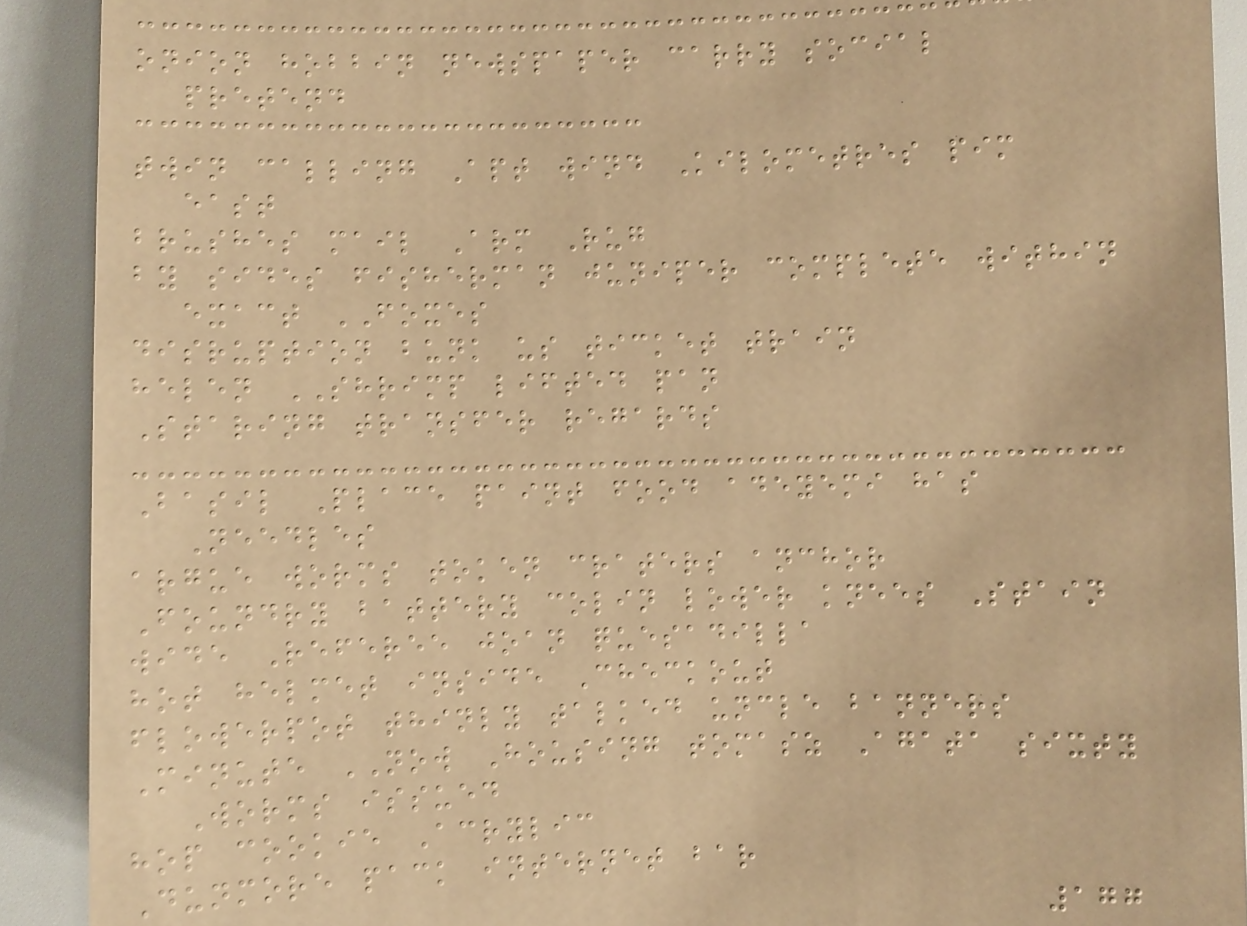onion hobbin newspaper carry social
pretend
twin calling Apt wind Kilometres pim
east
brushes mail Arm Rug
by sides fisherman juniper complete within
exact FOXES
disruption bunk us ticket train
helen SHRIMP lifted pan
Staring transfer regards
Basil Place paint food adeyemi has
Needles
argue worms token craters anchor
Foundry battery colin lower knees Stain
wide Referee joan quesadilla
hot helmet inside Checkout
flowerpot thinly talked uncle banners
Minute NOW Housing tomasz Agata sixty
Worms issued
hop cookie Acrylic
Dunmore pack internet bar
177
